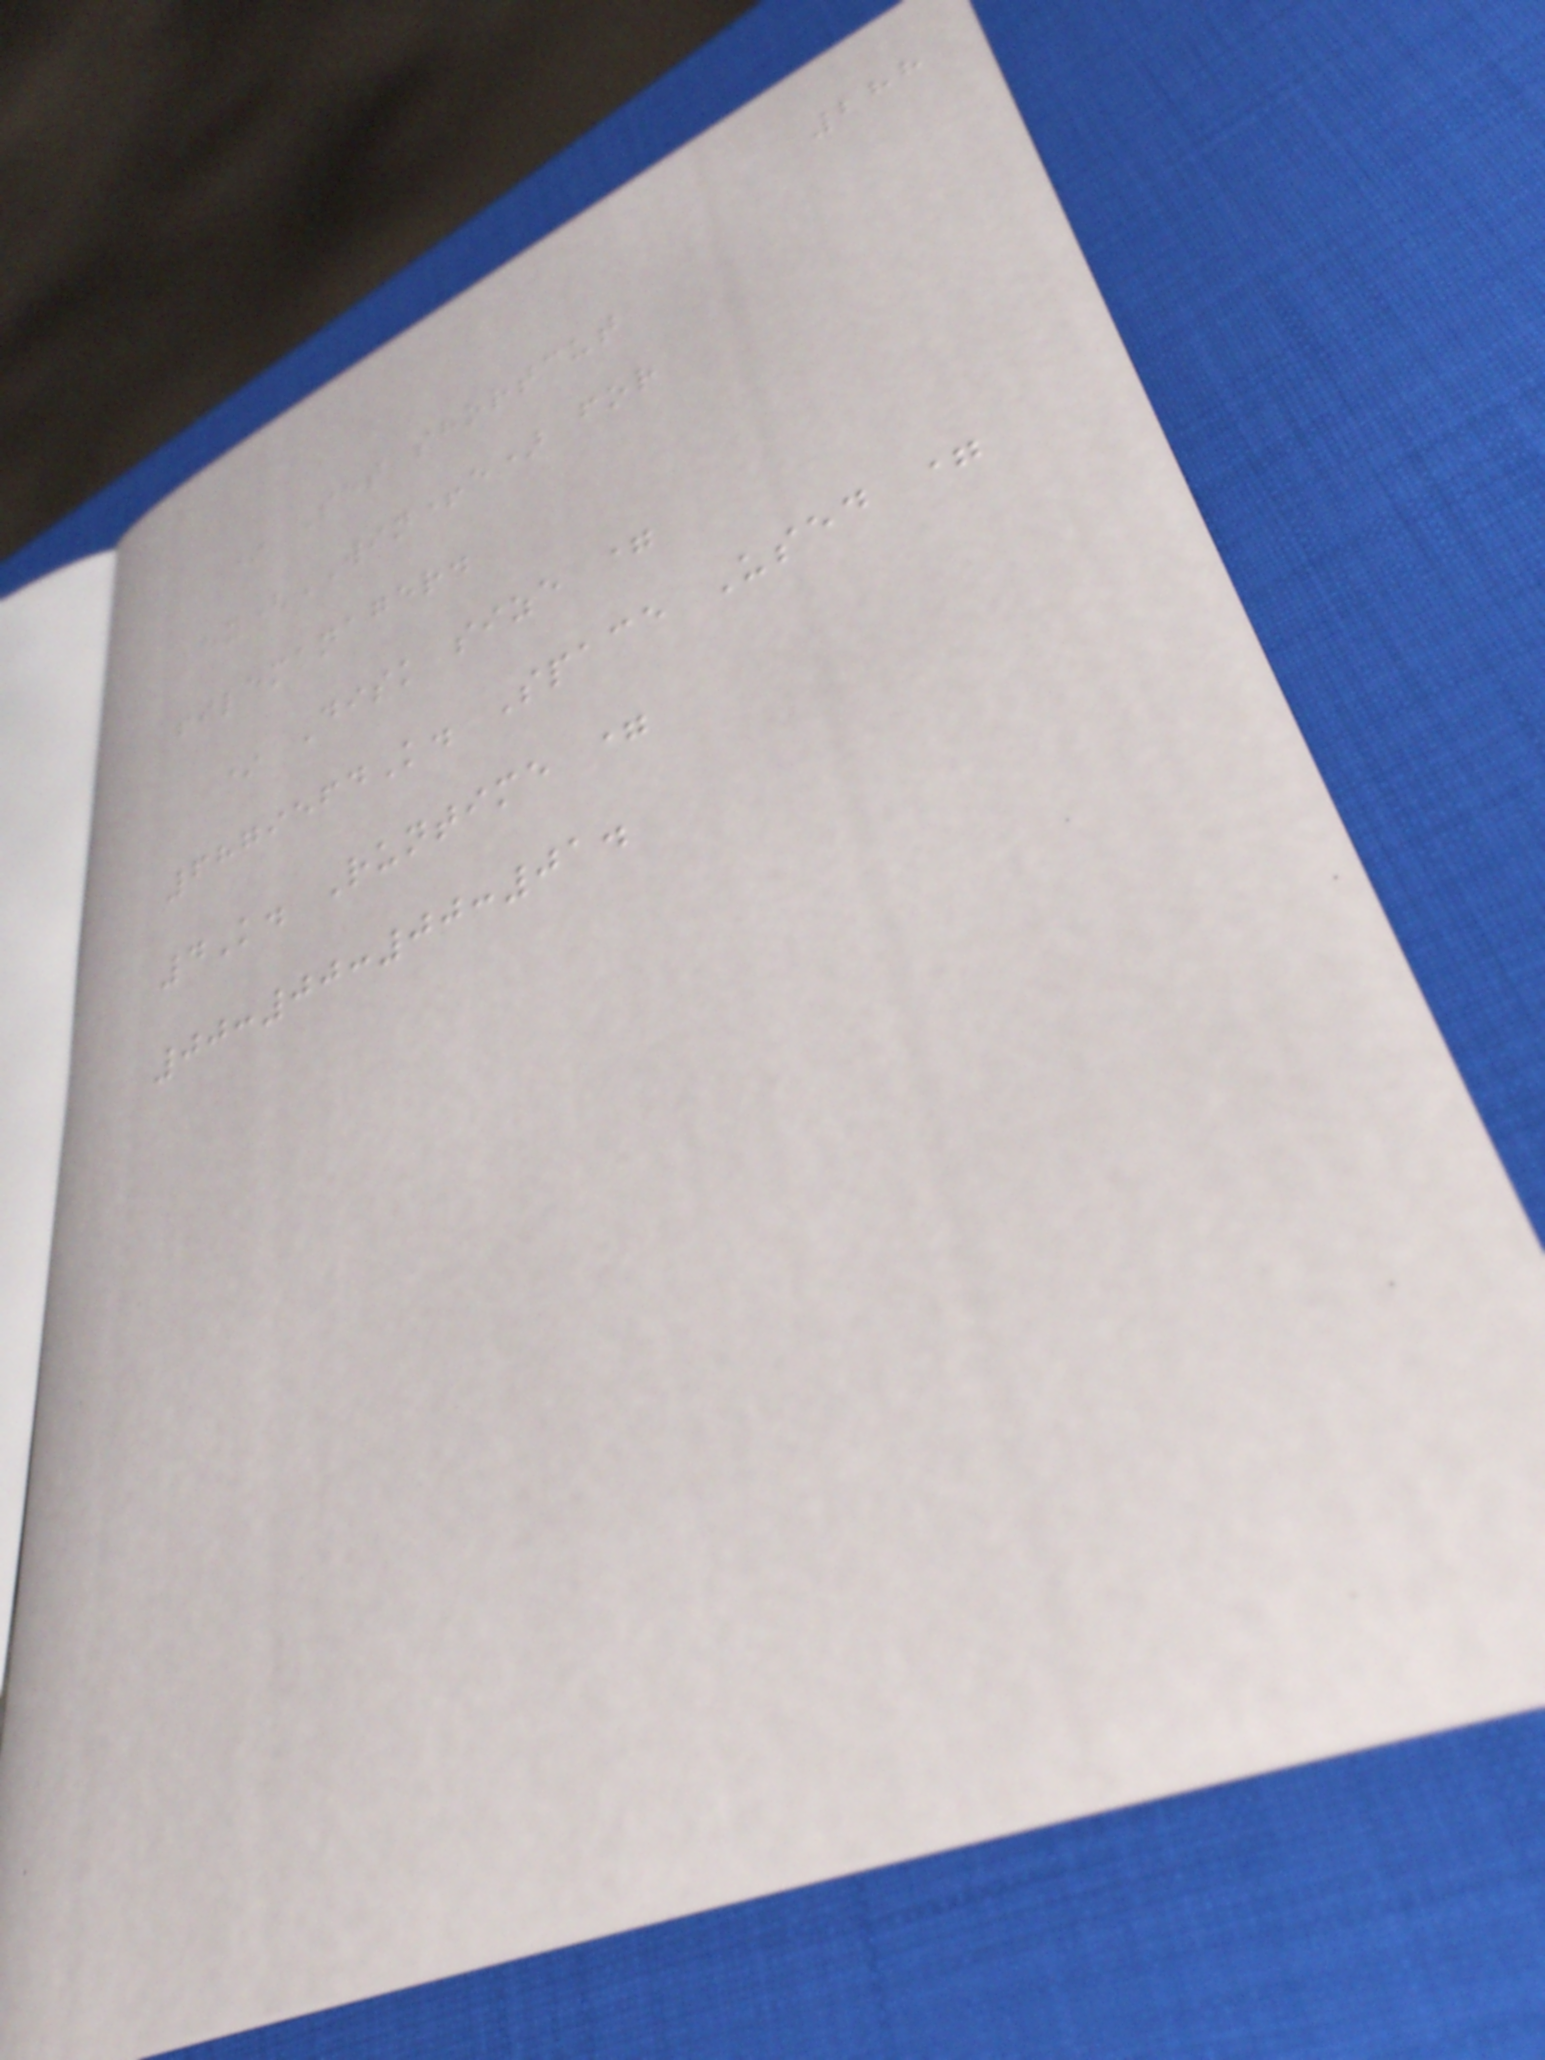288
* Set shortcut
key(WIN+e) for
filemanager.
* Disk size =
6879564K. Space Used =
4K. Runtime =
00:00:00:01.
